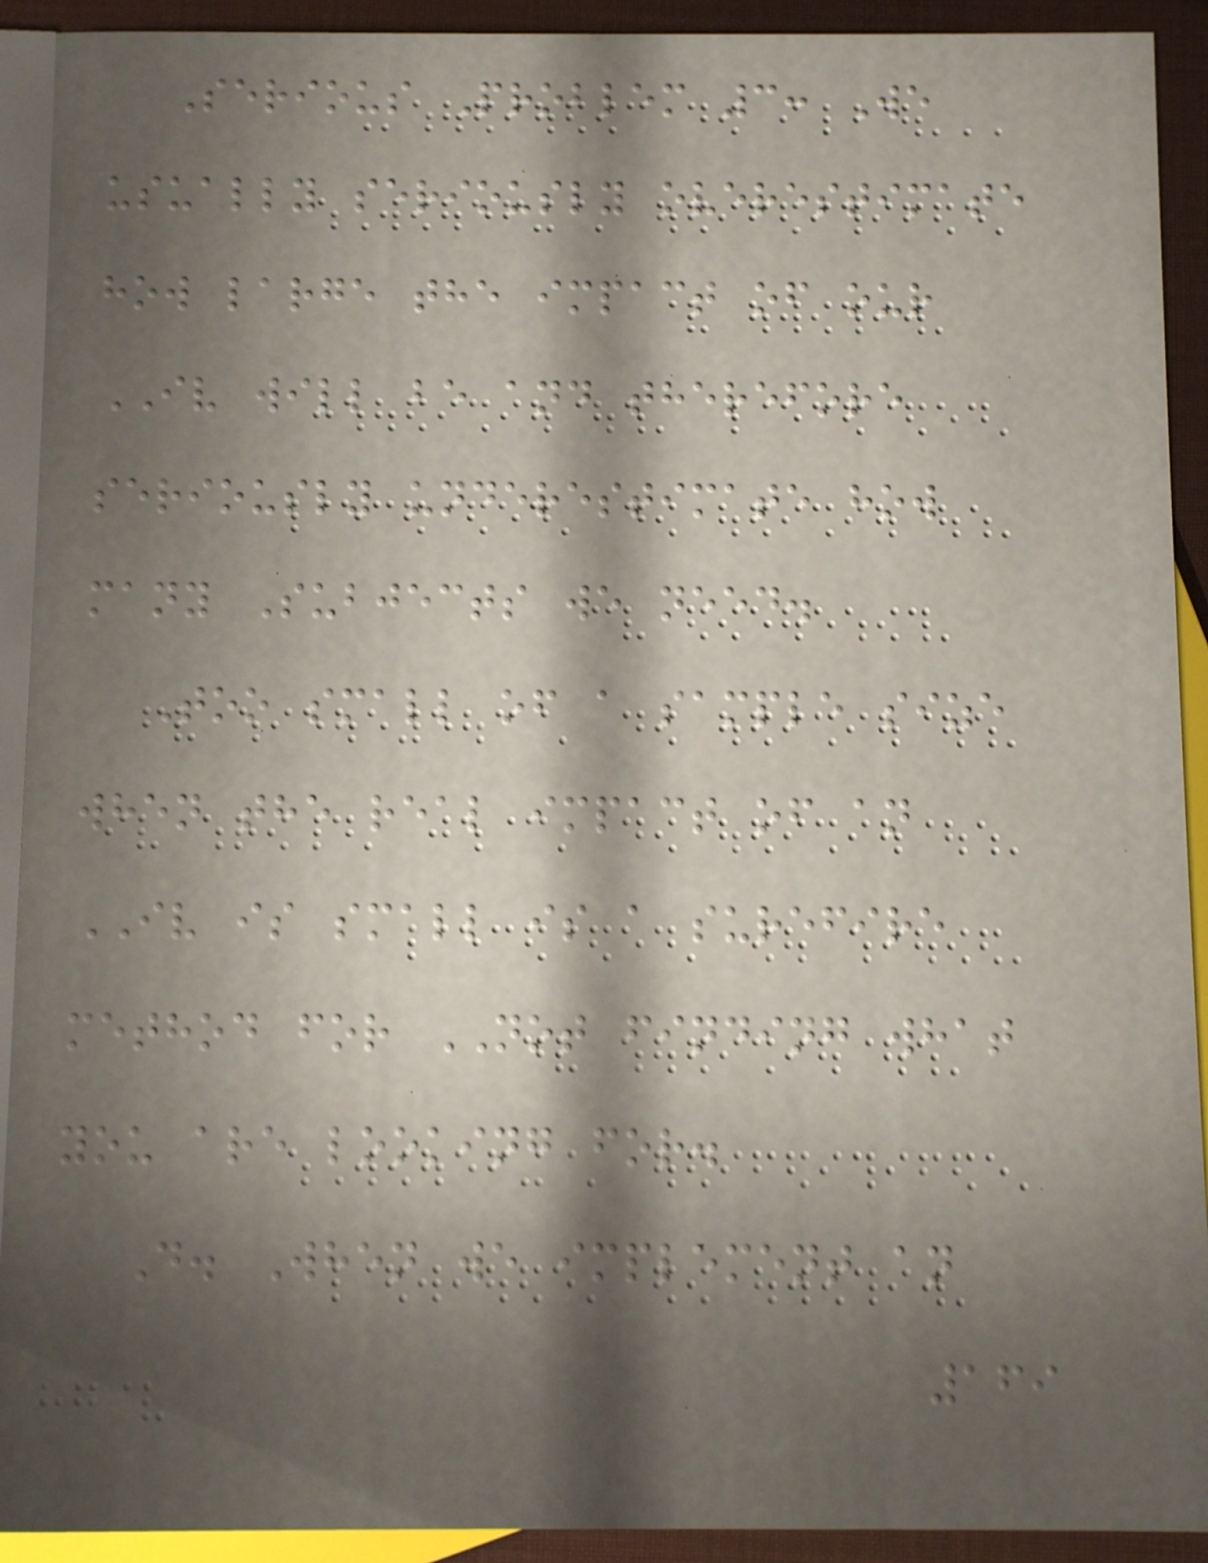Serious Problem 3: We
usually seriously overestimate
how large the impact of our
IV will be and therefore
seriously underestimate how
many Subjects we need.
Too small of a sample size
when the real impact of an
IV is small is a surefire
method for NOT finding what
you are looking for.
D. When we implement an
169
